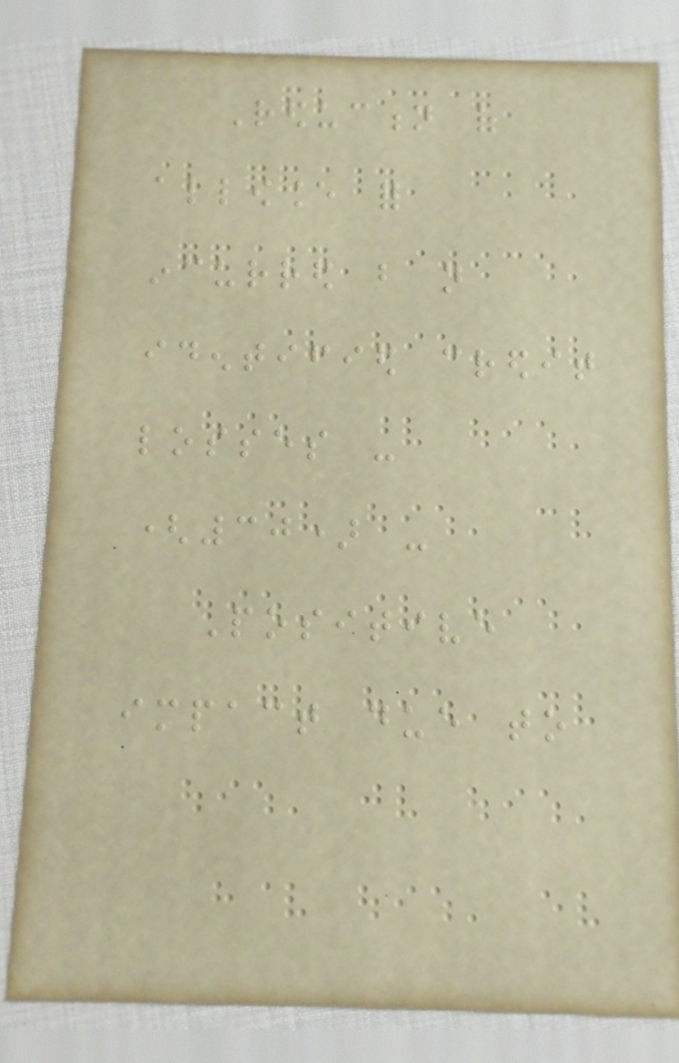Reduction of
allowance for
incurred but not
identified credit
losses -
(30) -
Positive
impact due to
